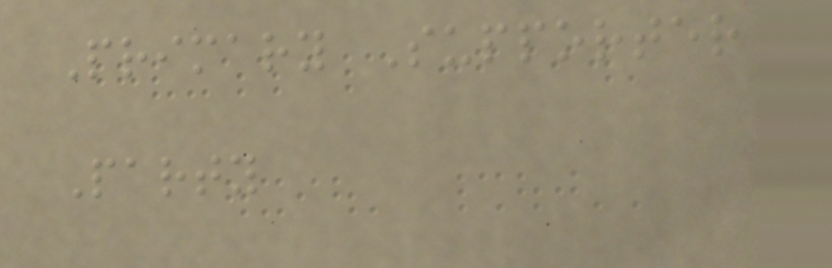Primary Supporter
Party
